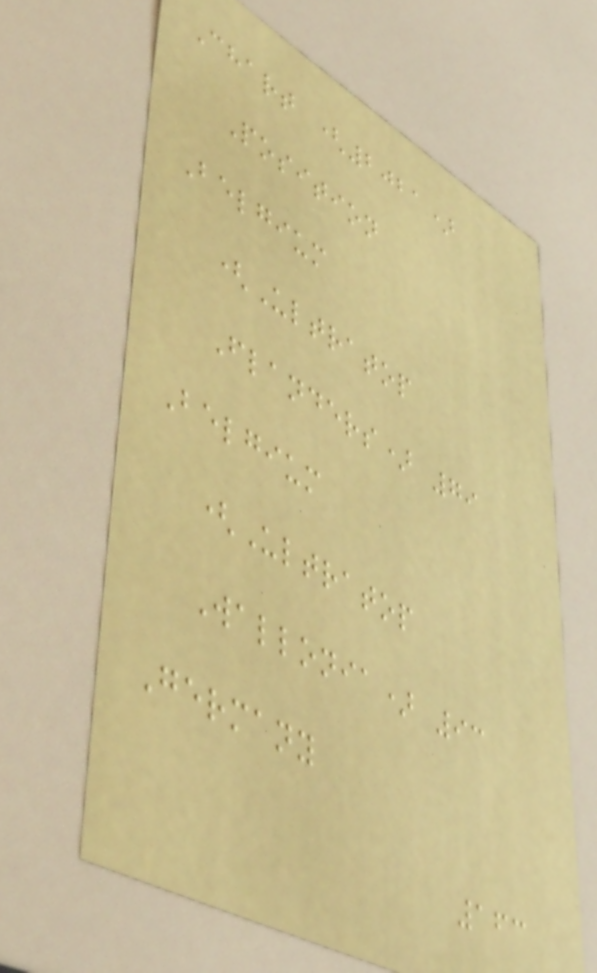Chart (2021)
Position
Belgium
(Ultratop
Flanders) 79
Belgium
(Ultratop
Wallonia) 93
Germany
163
